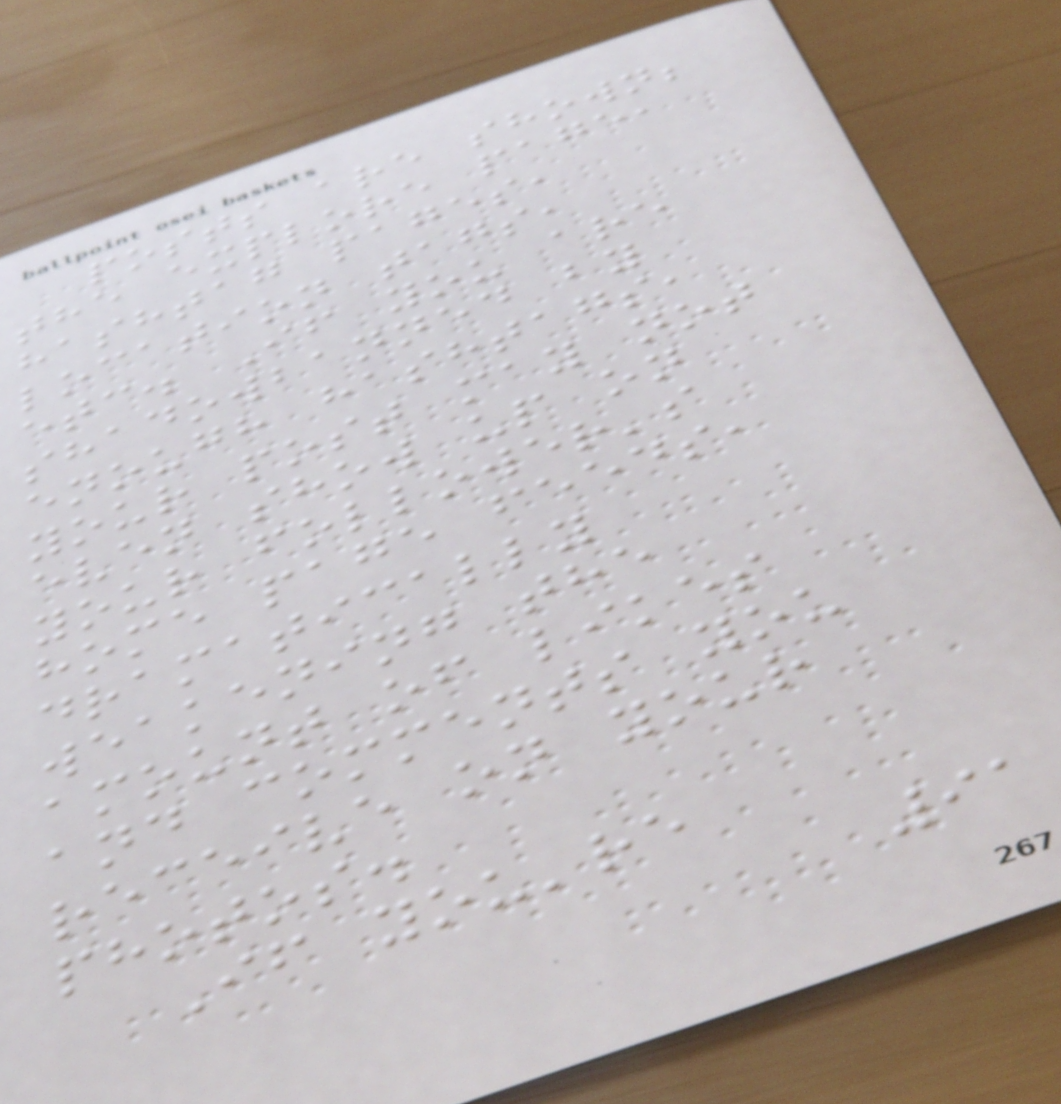posts are shown;
the explore page,
hashtag pages,
location tags,
etc. If you are
shadowbanned by
enough hashtags,
your post may not
even show up on
your follower's
home page feeds,
dramatically
weakening the
amount of likes
and comments you
receive on your
photos.
If you're
91
